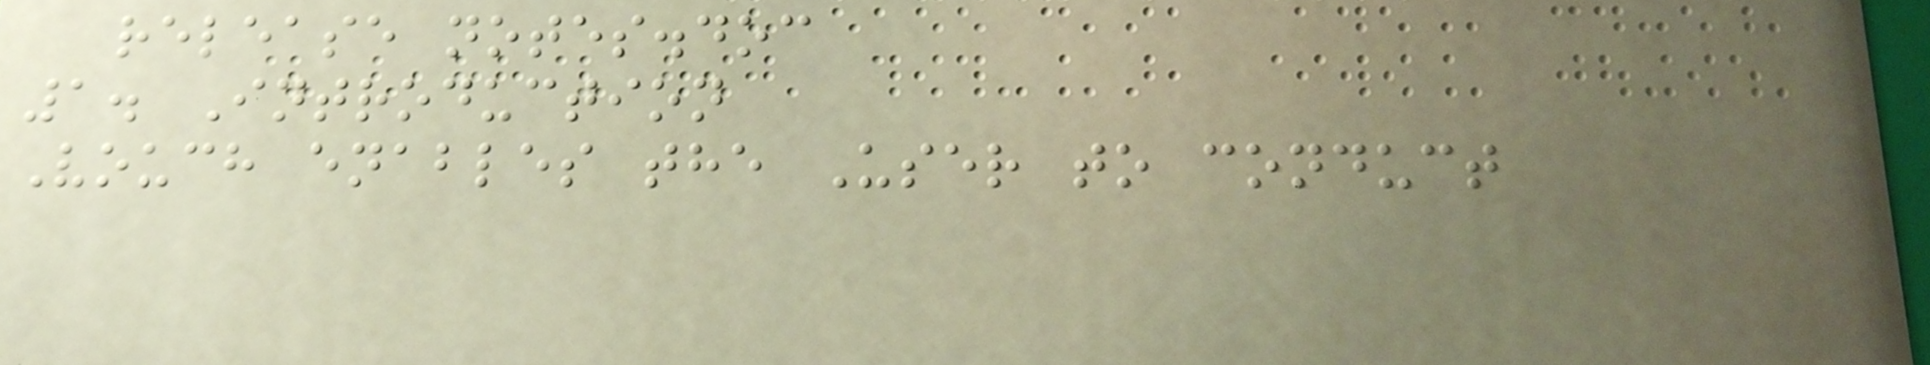release notes.doc
1. Introduction
Vouch enables the User to conduct
